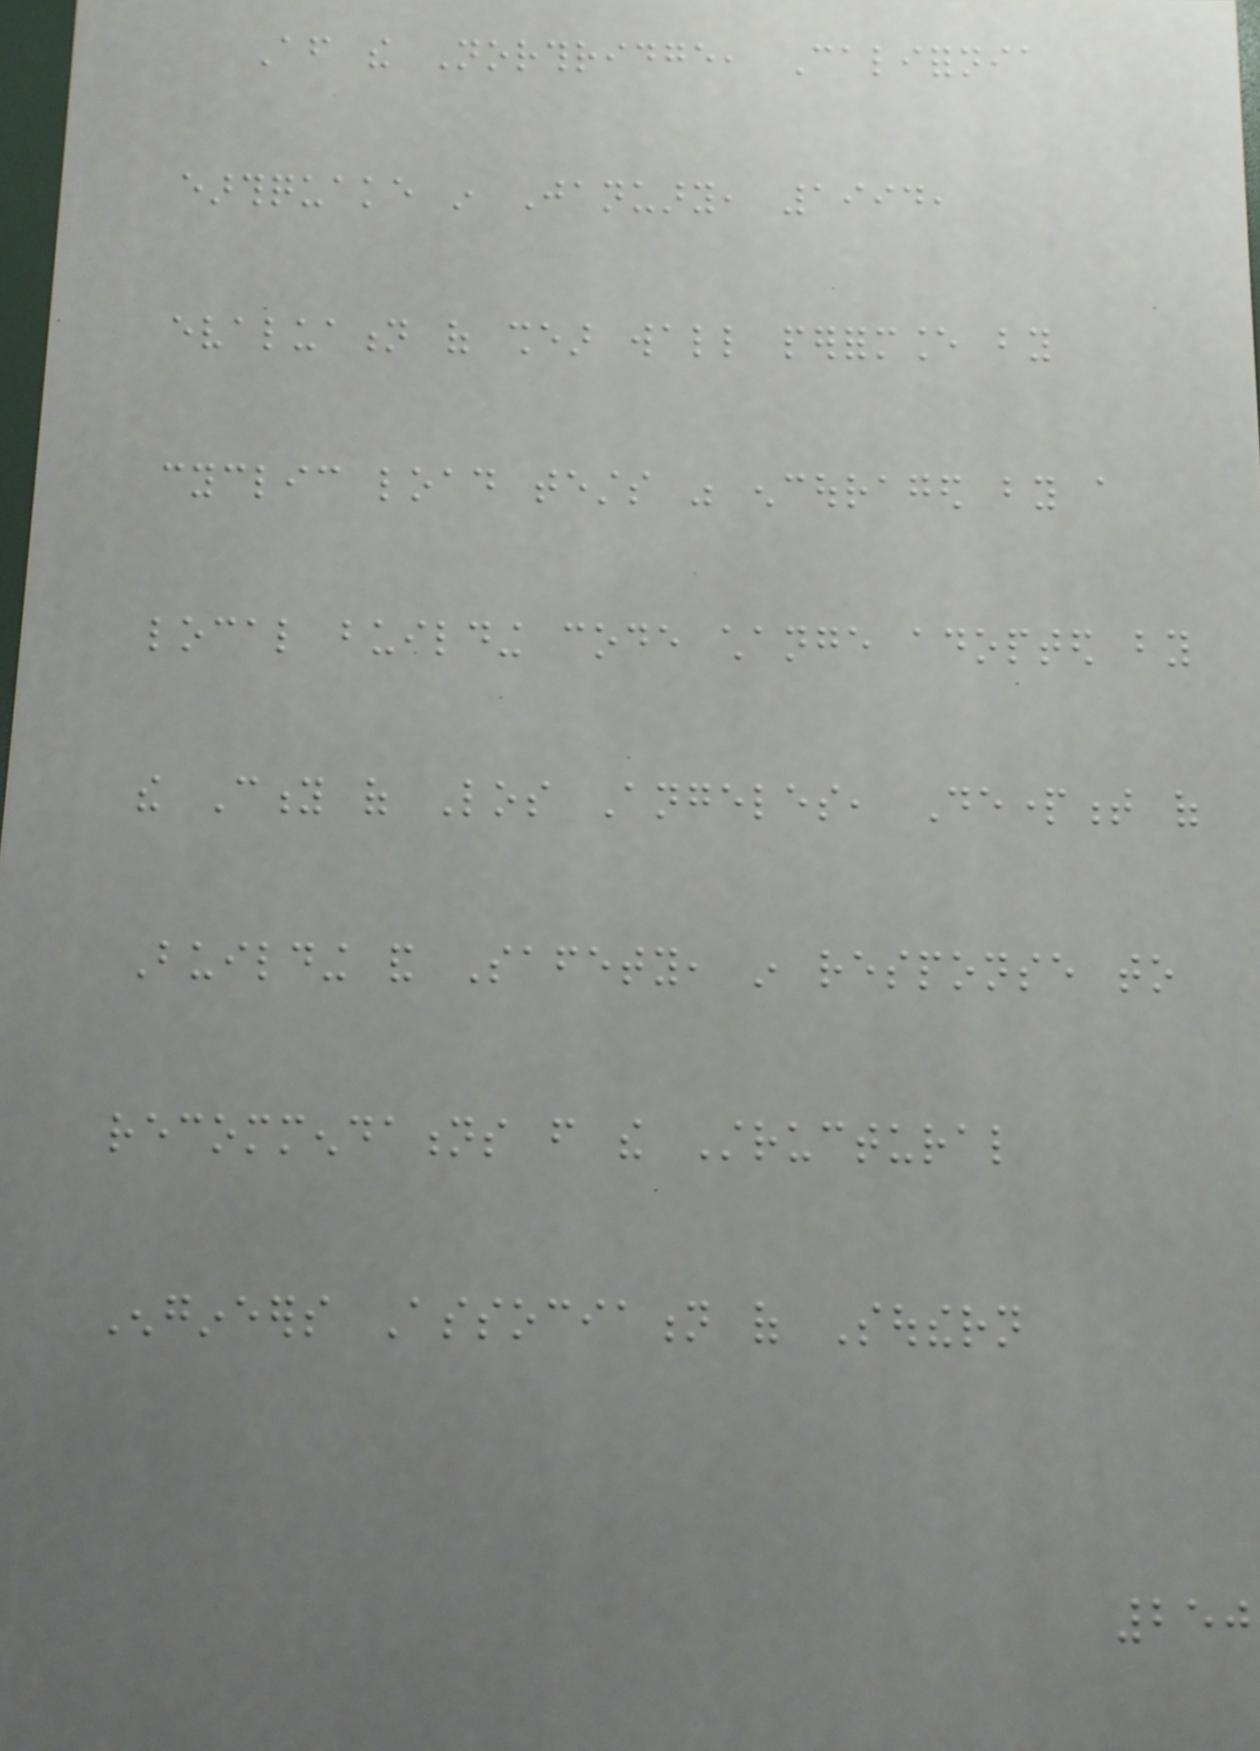After the Northridge, California
earthquake in January, 1994,
evaluation of shear wall performance by
cyclic load tests was encouraged by a
local building code change adopted by
the City of Los Angeles, Department of
Building and Safety, in response to
recommendations from the Structural
Engineers Association of Southern
250
